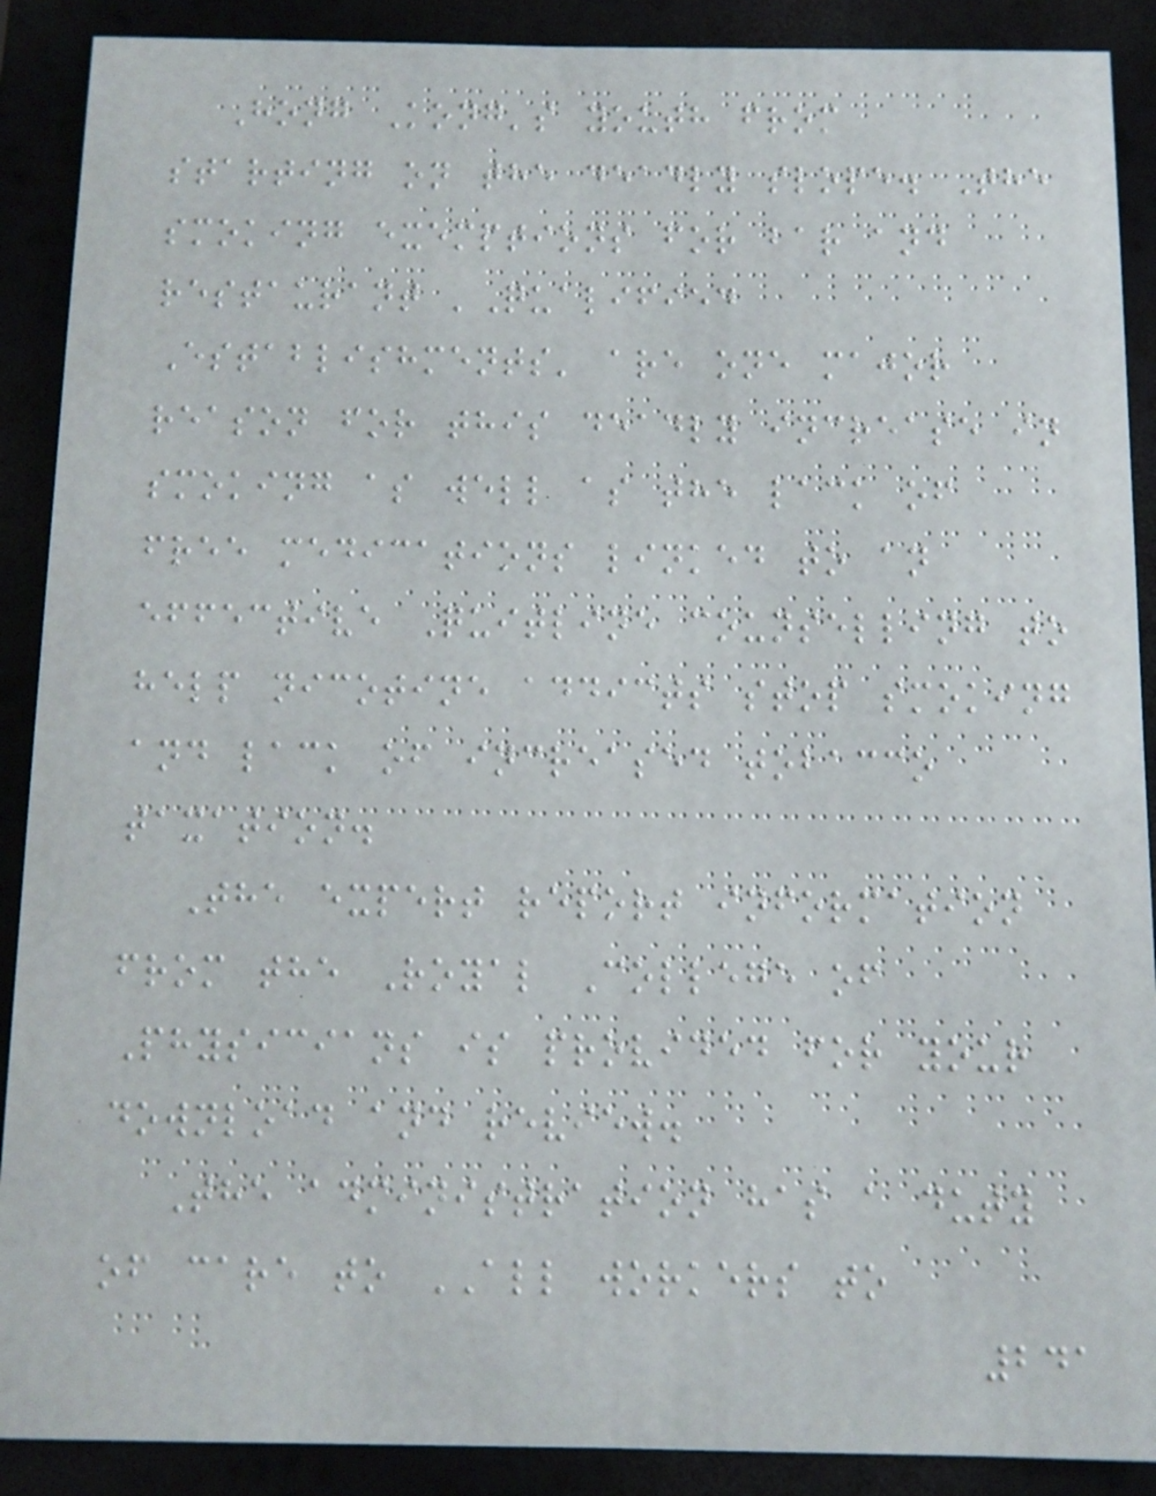Hong Kong's youth from
starting on the deadly slope. The
smoking exemptions for bar and
restaurant 'Qualified
Establishments' are one major
reason for this deadly increase in
smoking as well as the lack of
free medications linked to an
effective Quitline counselling to
help nicotine addicts stop smoking
and lack of increased tobacco
taxation.
The expert report information
from the Royal College of
Physicians is provided for your
download and review.
The administration has a duty
of care to ALL workers to
241
